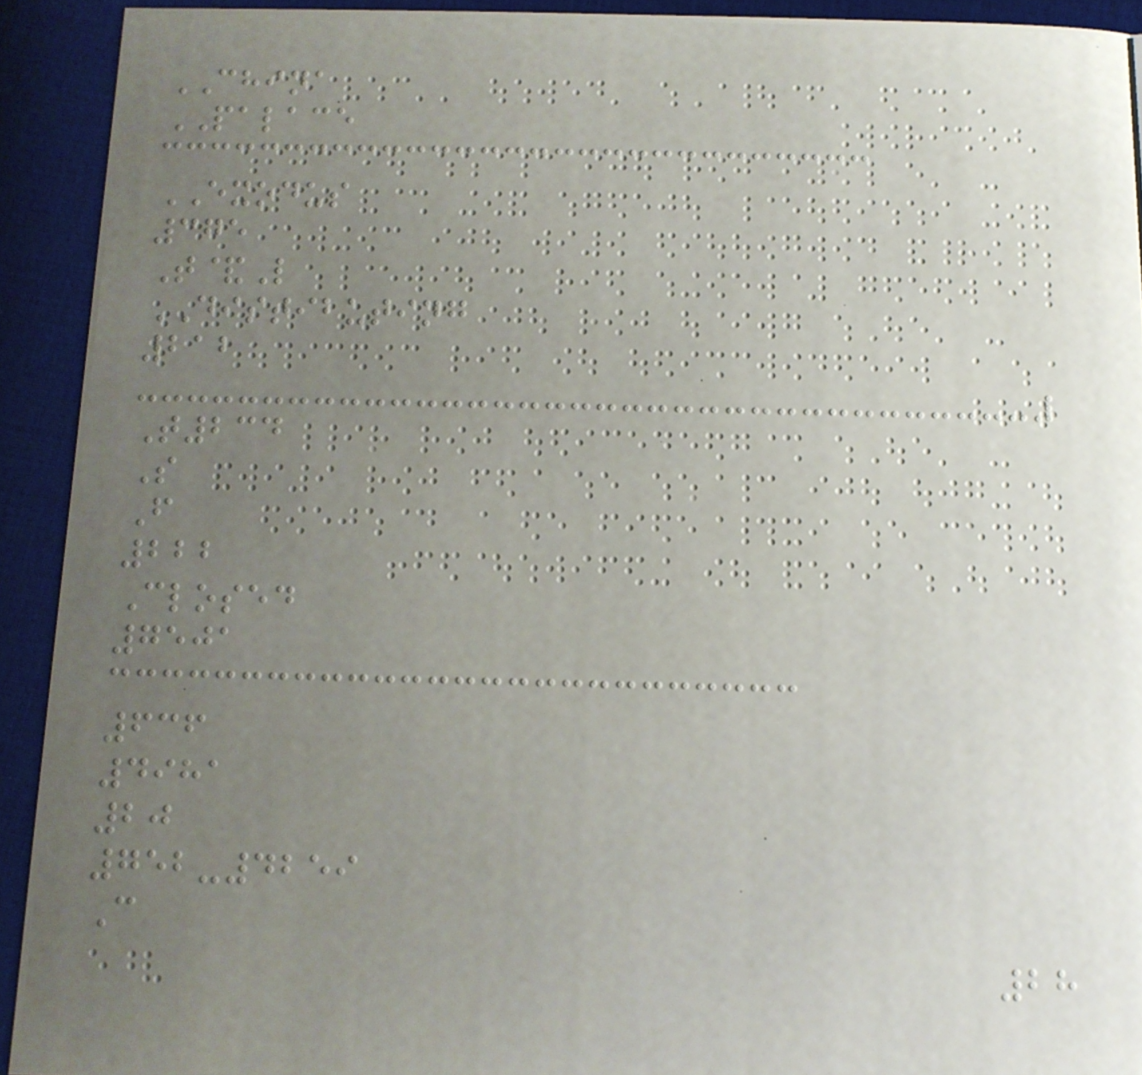CHINA
PALACE
EXODUS
375
T&L
DISTIBUTING
212
T234
S
F
222
Closed
7501
636
4981
20
752-4259
C
28
